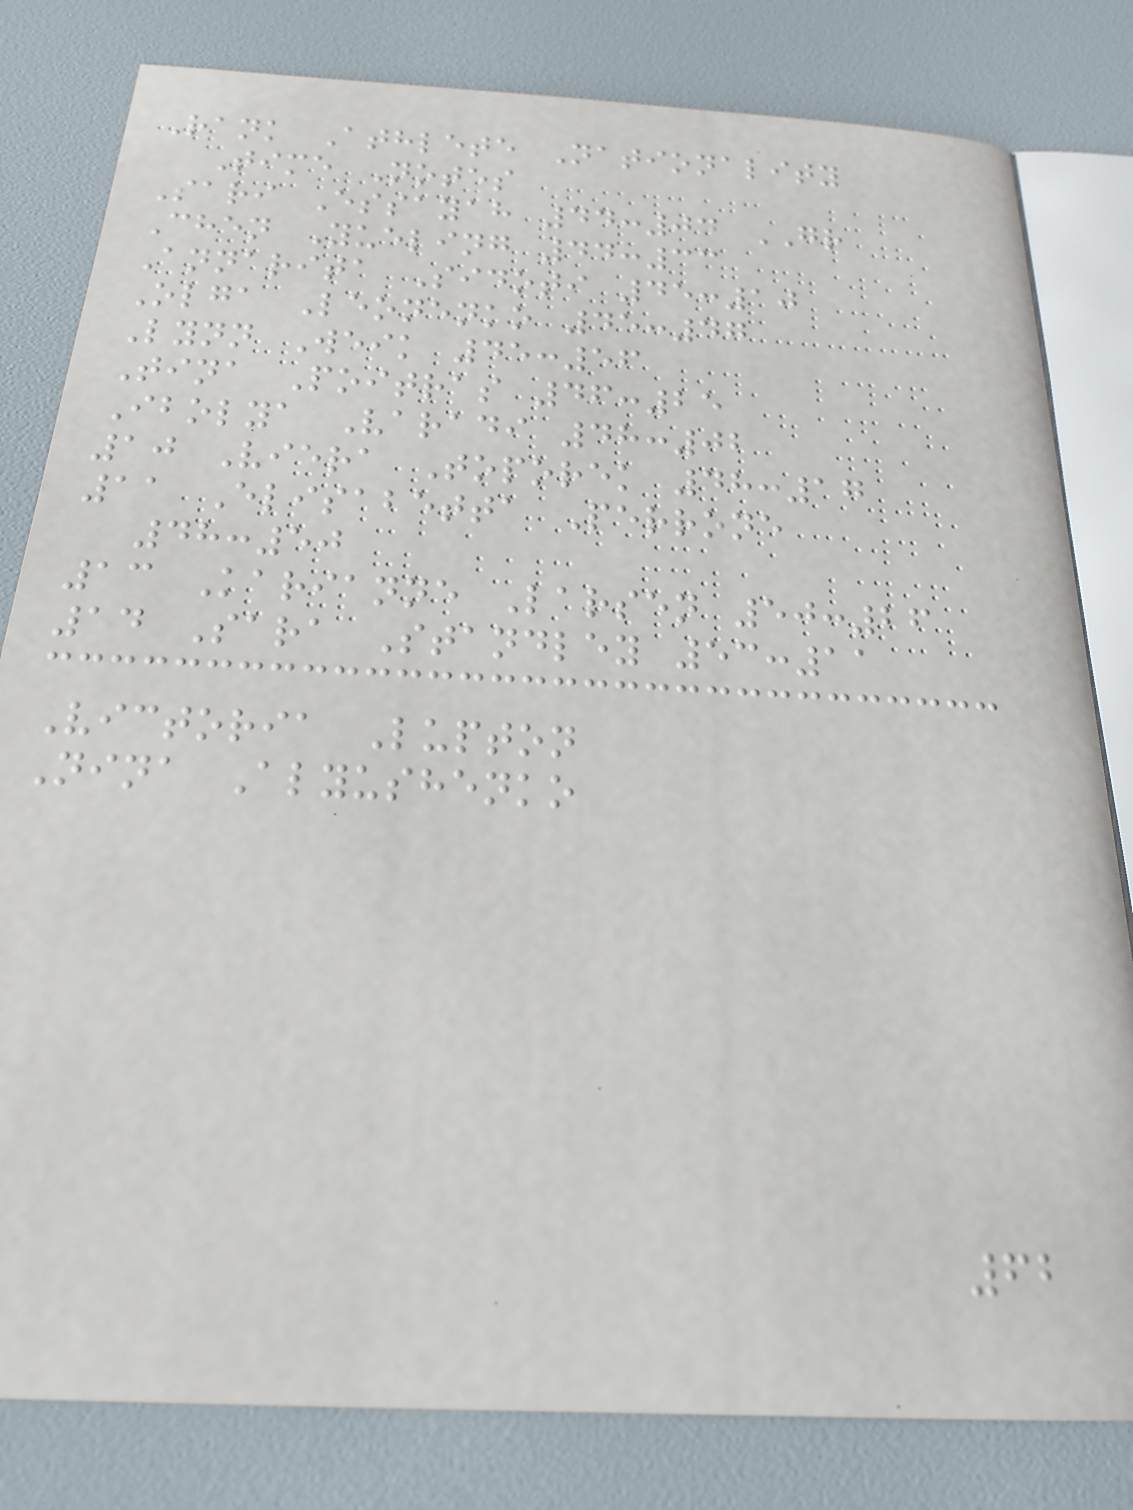Rank Athlete Nationality
Time Notes
Sari Essayah 44:04 GR
Chen Yueling 44:33
Annarita Sidoti 45:10
Olga Leonenko 45:47
Lynn Weik 45:56
Tina Poitras 46:25
Ibolya Varadi 48:02
10 Viera Toporek 48:17
11 Elisabetta Perrone
48:50
13 Karianne Larsen 50:26
14 Sara Standley 53:11
Victoria Lupton
Nina Alyushenko
62
